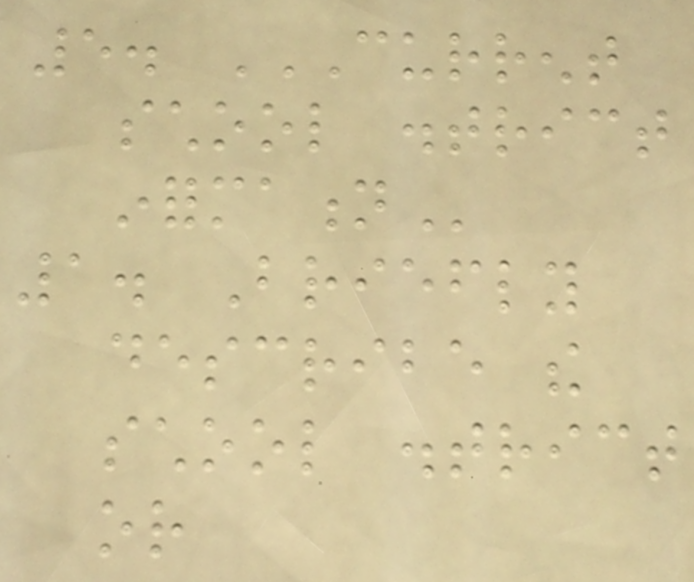5. CURRENT
SCHOOL DISTRICT
INFORMATION
1. Briefly
describe the
school district
or
